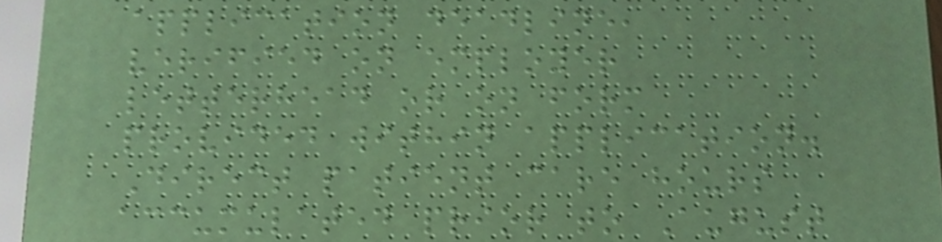application deadline,
verified on employer
letterhead or on form
provided within application.
Direct patient care hours
accumulated prior to August
